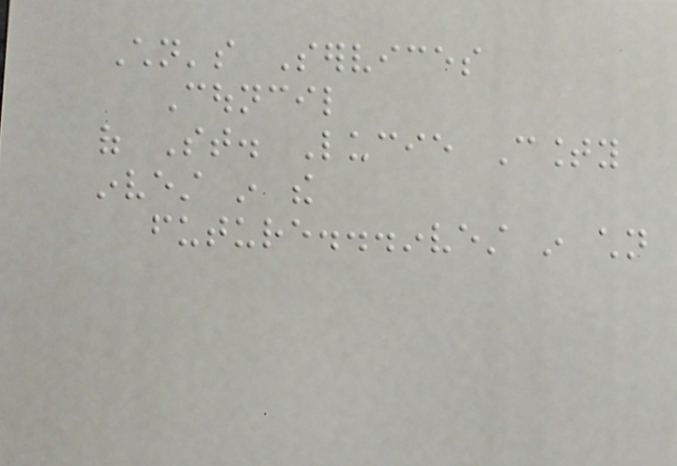Children's Services
Council
of St. Lucie County
invest in the
future...invest in children
